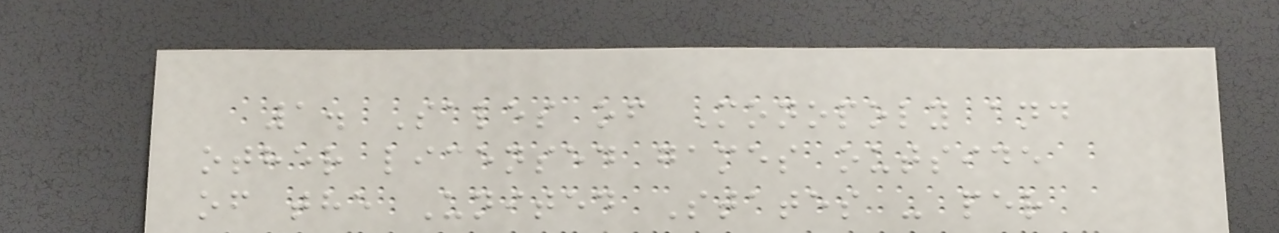1. Sales of Monopoly and
other licensed games outside
of the United States - per
